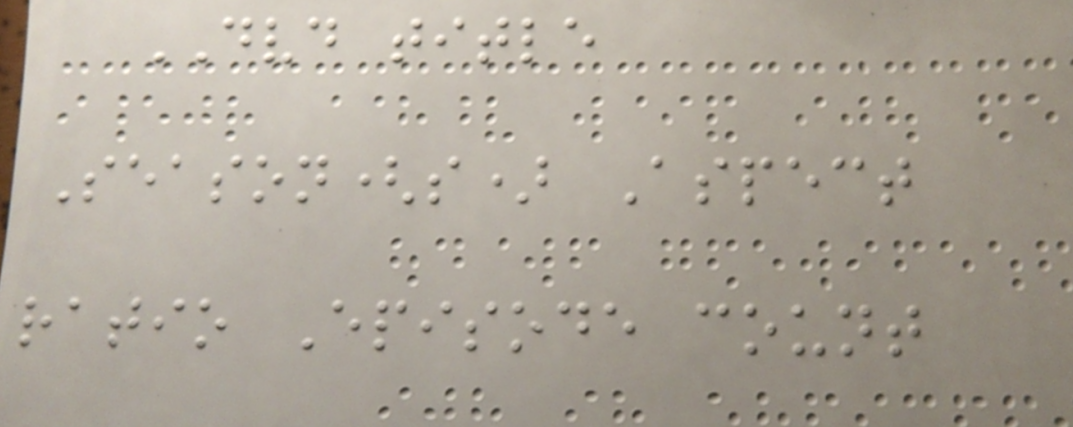DVD title
Season(s) Aspect
ratio Episode count
